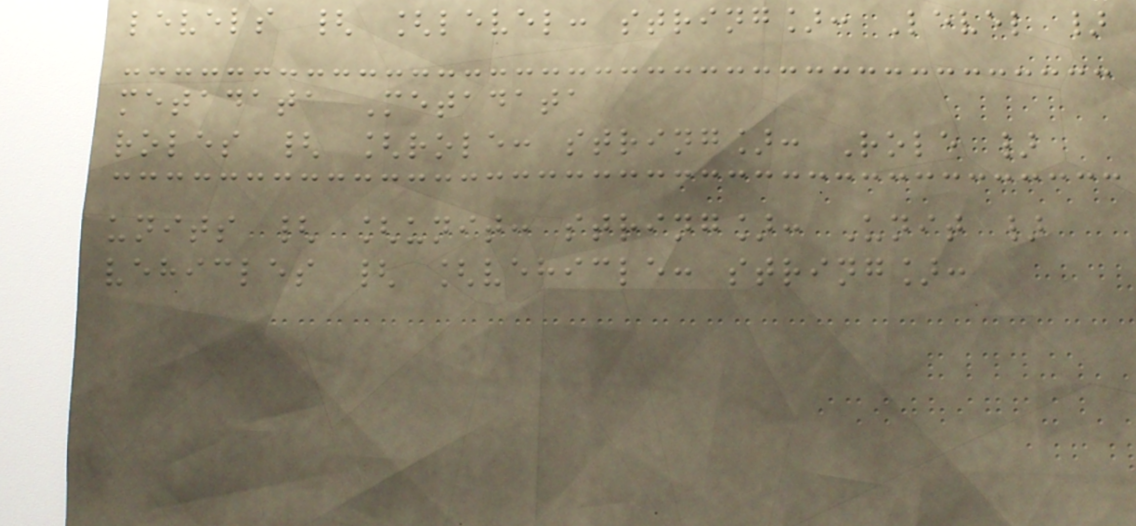levels { [level: string]: Level }
metadata Metadata
roles { [role: string]: Role }
units { [unit: string]: Unit }
vehicles { [vehicle: string]:
